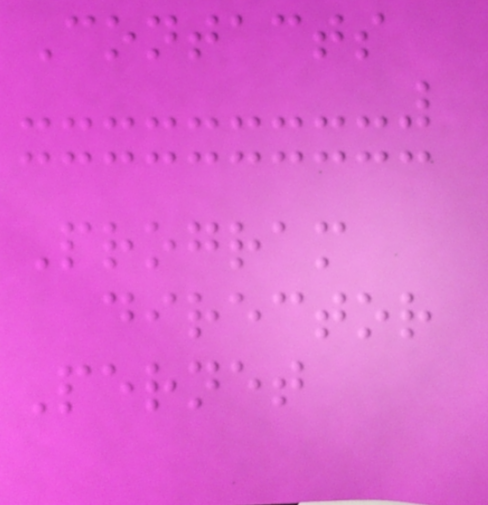Contacts
Program
director
Pernet
